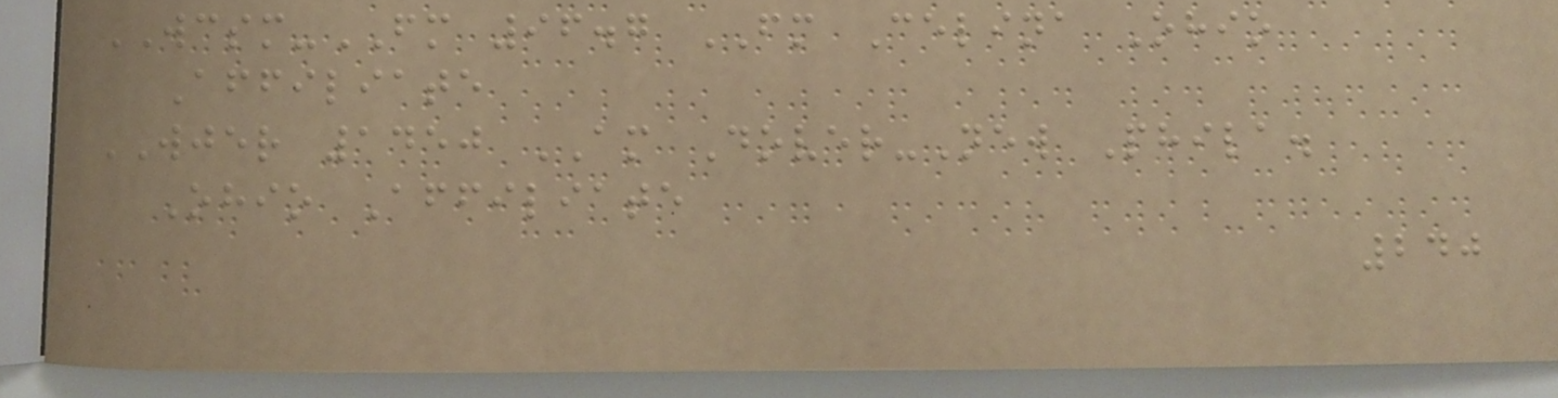WCSM-FM 96.7 FM Celina Ohio
Affiliate
WJER 1450 AM Dover-New Phila.
Ohio Affiliate
240
